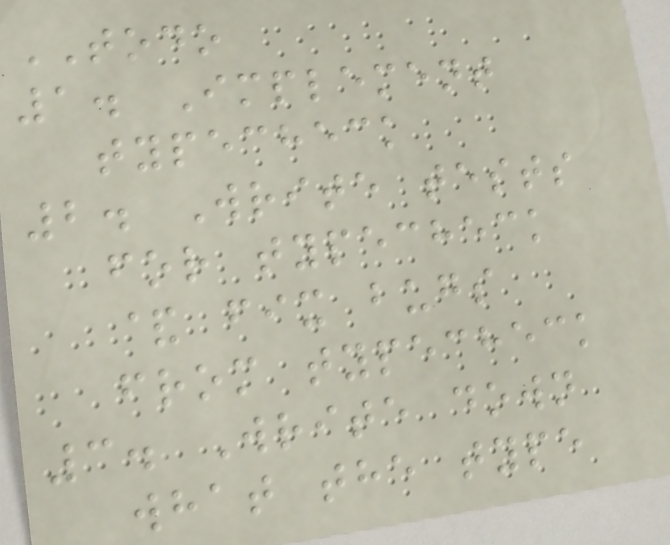TODO
1. Implement
typecheck
2. Write tests
for typecheck
& fix bugs
from typecheck
3. Write down
what the type
